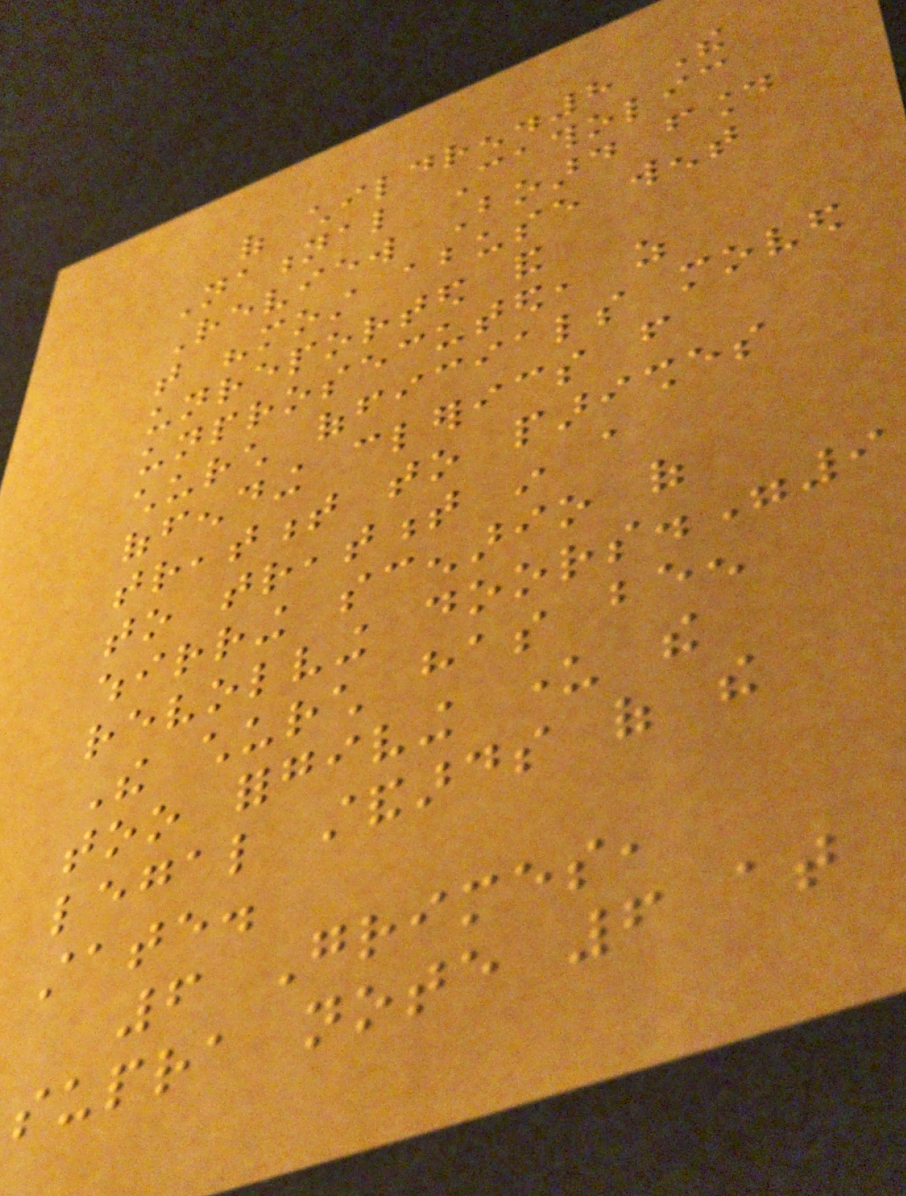of children.8 The
National Catholic
Review Board found
that "most abuse went
unreported and
unprosecuted, as
church officials moved
offending clerics from
treatment to parishes
to treatment in a
whirring scenario of
revolving doors."9
The church has been
too forgiving under the
legal standards of the
state.
6 Grimes,
supra note 6 at
